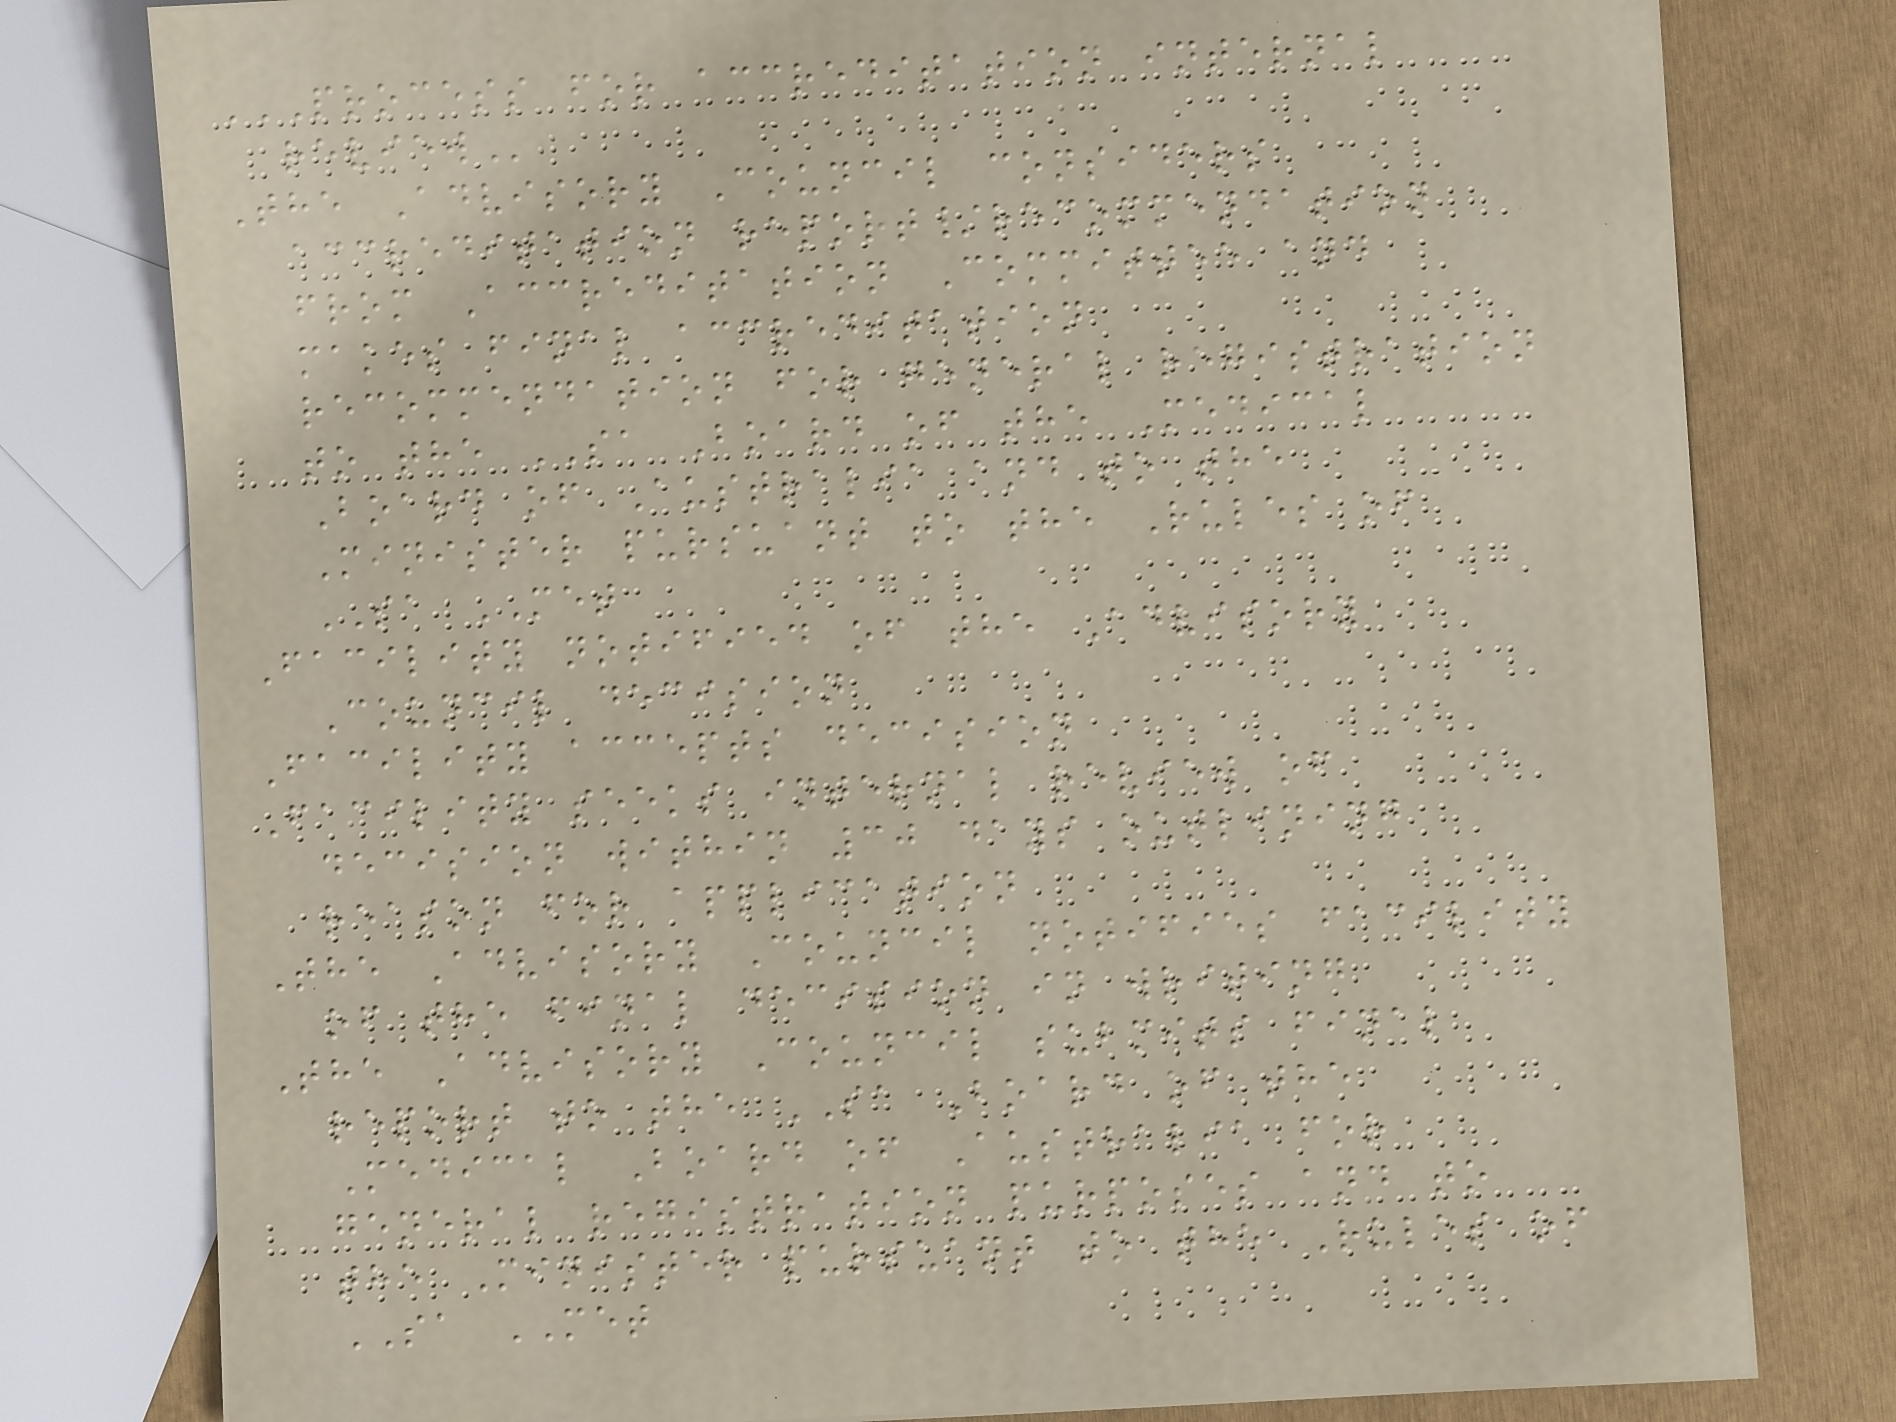PROCESS FOR ACCREDITATION INTERNAL
REVIEW
The Advisory Council considers
accreditation report/recommendation
from Accreditation Committee and
makes final accreditation
recommendation for general registration
to the SA Board of the Medical
Board of Australia and to the
Minister pursuant to the Rules of
SA MET
Facility notified of the Advisory
Council decision
Facility accepts decision
Facility seeks internal review of
decision within 30 days outlining
reason for application
The Advisory Council notifies facility
of the final decision in writing
The Advisory Council submits final
report to the SA Board of the
Medical Board of Australia for
general registration purposes and to
the Minister pursuant to the Rules of
SA MET
